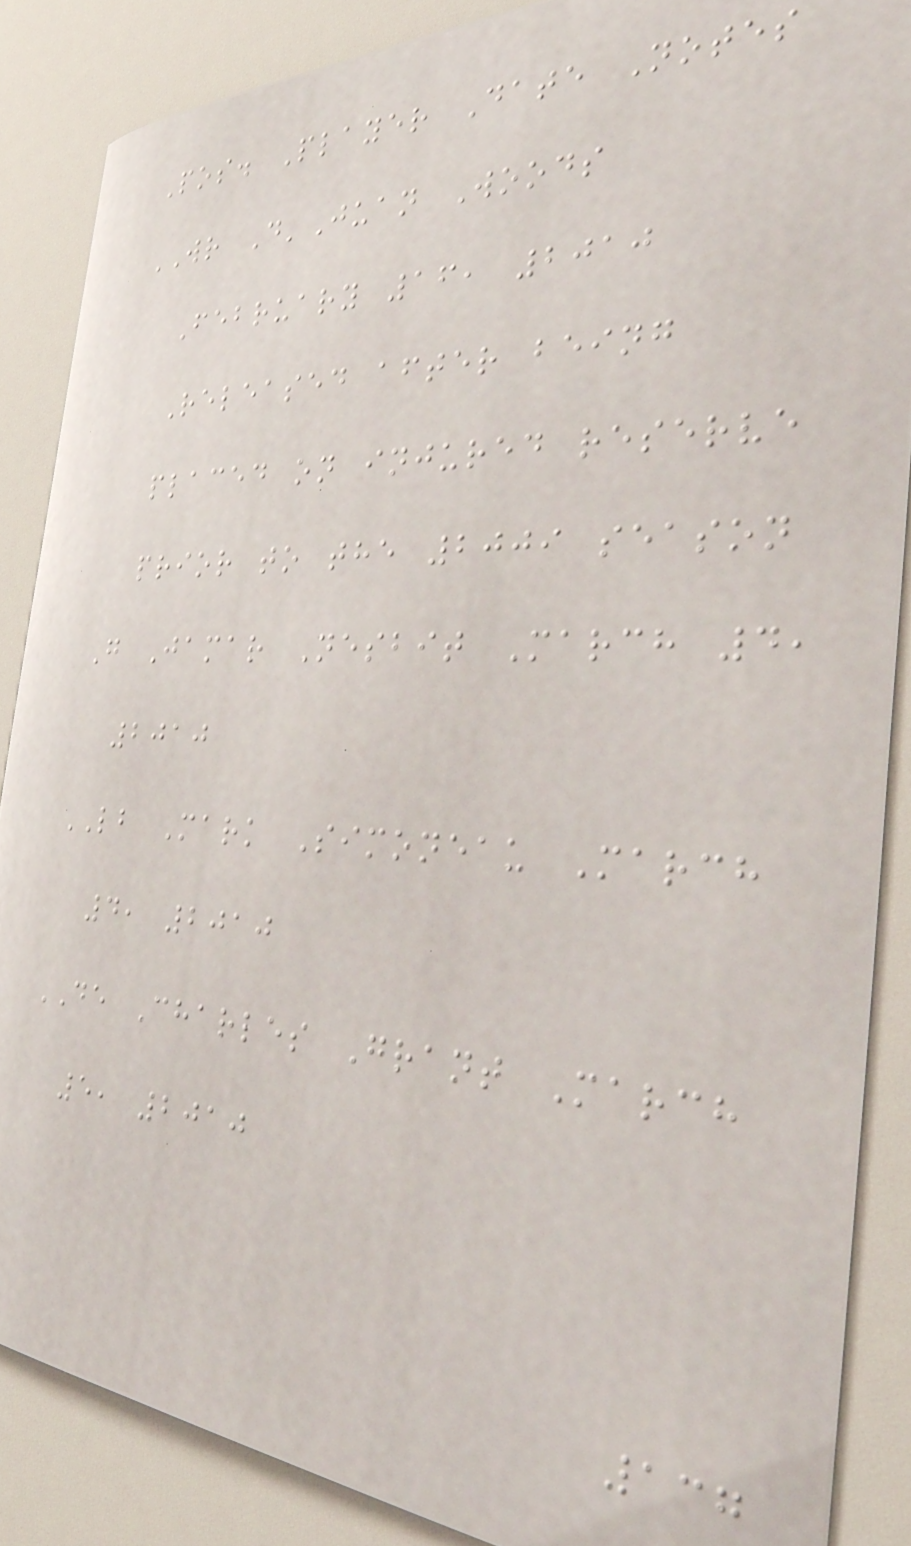Pos. Player Date Notes
WR D'Juan Woods
February 16, 2010
Released after being
placed on injured reserve
prior to the 2009 season
G Jamar Nesbit March 4,
2010
LB Mark Simoneau March
4, 2010
DE Charles Grant March
5, 2010
137
